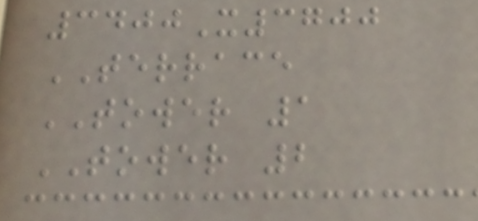3400X3700
TERRACE
TOWER 1
TOWER 2
